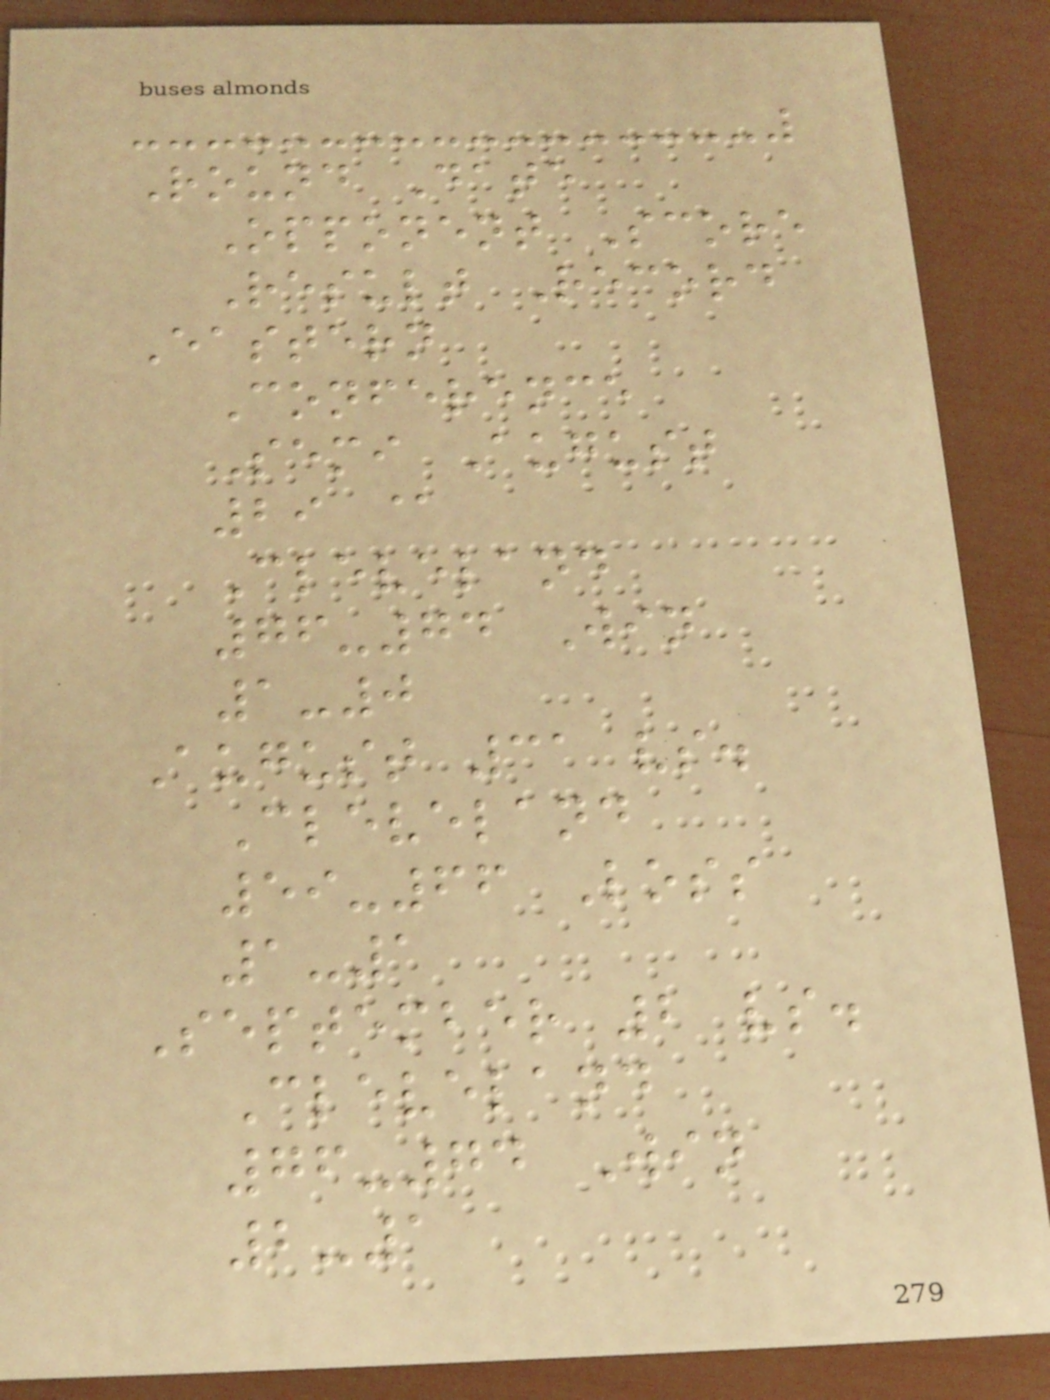Round Date
Opponent Score
Result Record
Eastern
Conference
Semi August
29 @
Cleveland
76-74 Win
1-0
August 31 vs.
Cleveland
59-66 Loss
1-1
September 2 vs.
Cleveland
76-74 Win
2-1
